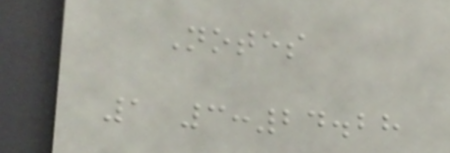Notes
1 3:24.28
